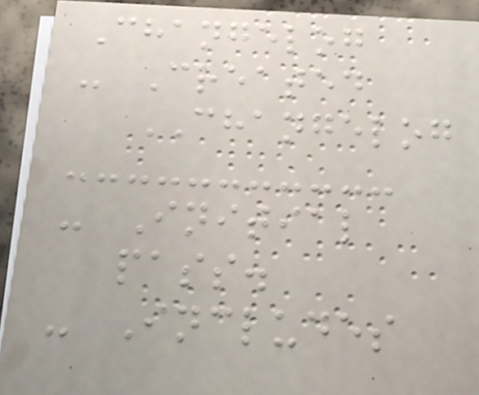Changelog
- Created
CHANGELOG
- Initial
pass.
- Includes
